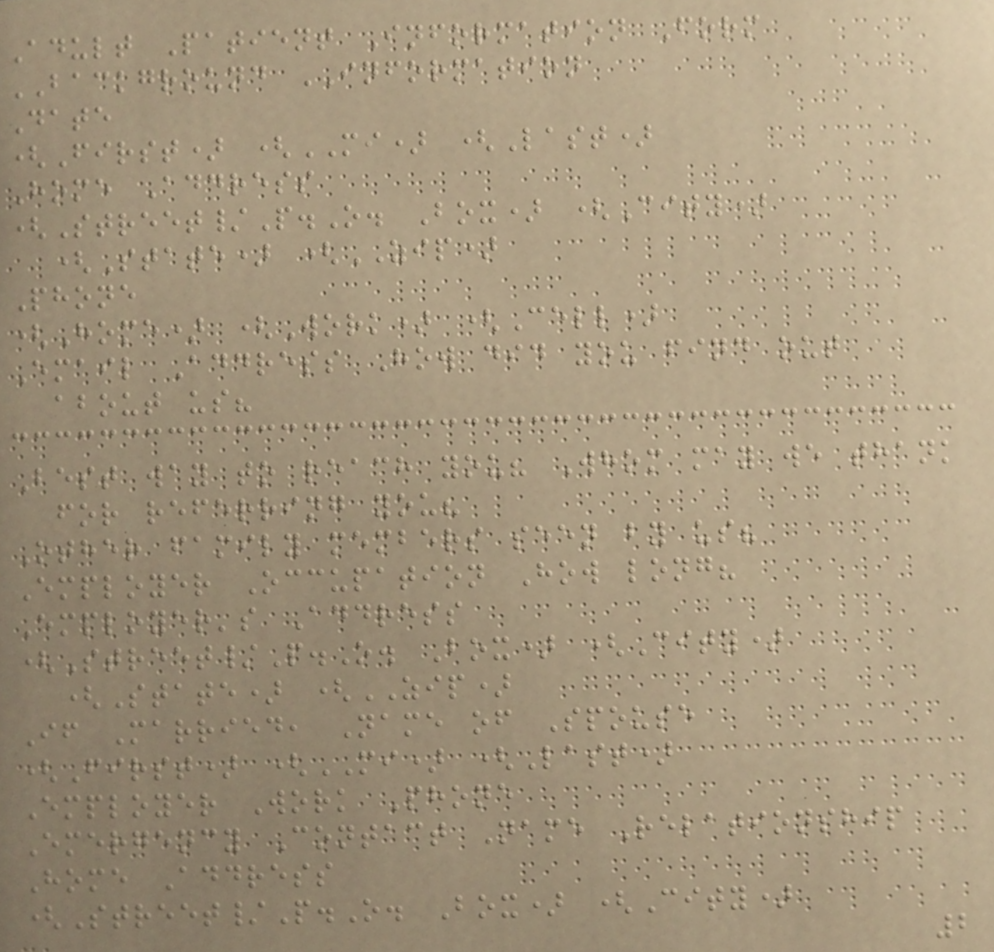Adult Patient Information Form
BACKGROUND INFORMATION
Date
(First) (MI) (Last)
Home Address
(Street/P.O. Box) (City)
(State) (ZIP)
Phone
(Home) (Work) (Cell)
Email Address How did you find out
about us?
Best way to reach you? Whom may we thank
for referring you?
Other family members seen by us?
Employer Occupation How long?
Employer's Address
(Street/P.O. Box) (City)
(State) (ZIP)
If Married, Name of Spouse
(First) (MI) (Last)
Employer Work Phone
Emergency Contact Name Relationship
Home Address
(Street/P.O. Box) (City)
2
